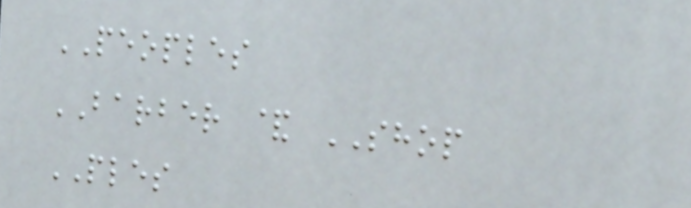PEOPLES
BARBER & SHOP
PLES
